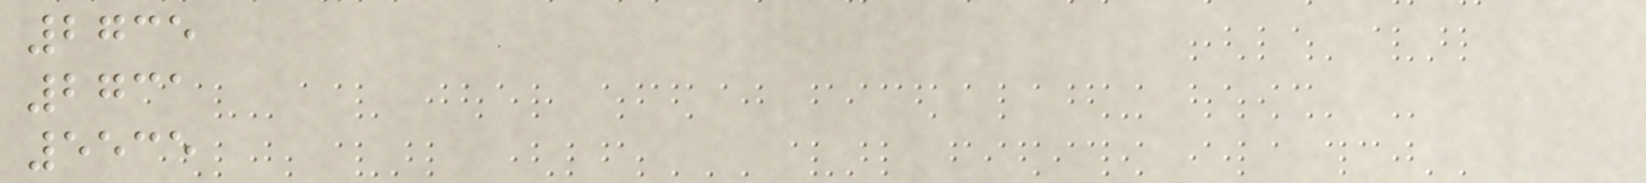2735
2731
5535
